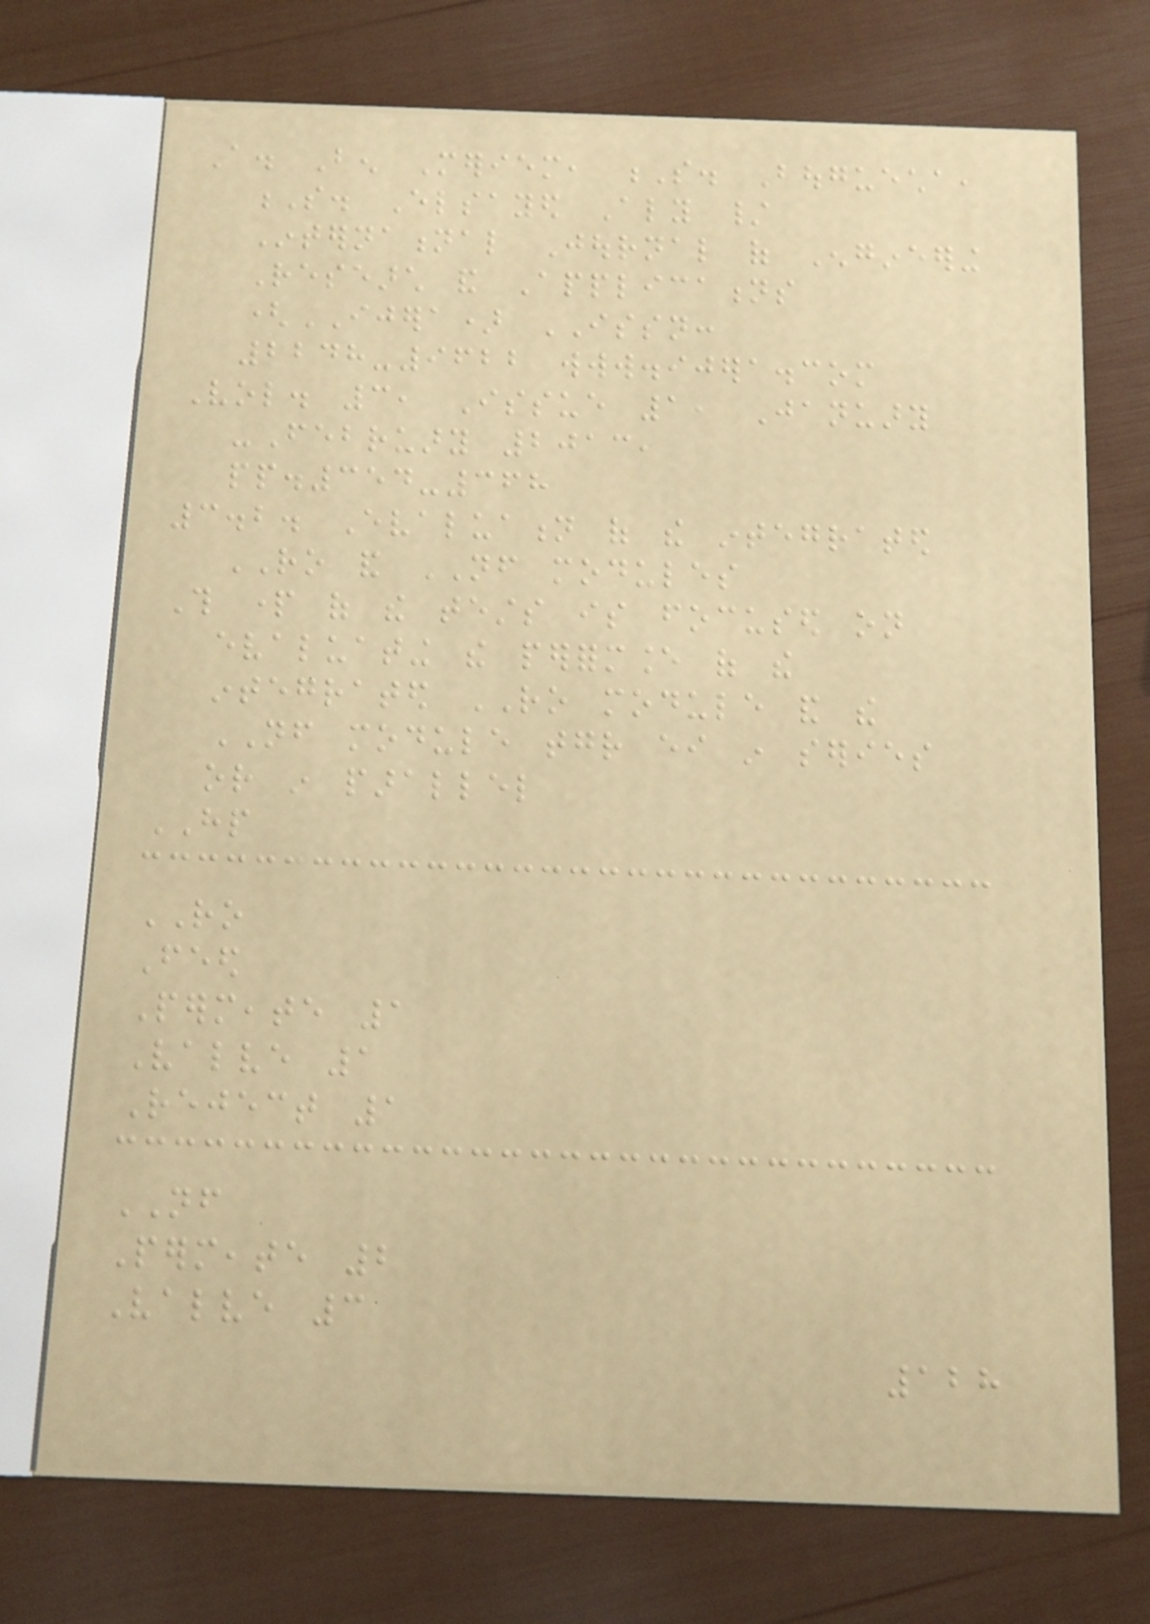A. Ben Meriem, S. Bouguecha,
S. Elsayed Aly /
International Journal of Engineering
Research and Applications
(IJERA) ISSN:
2248-9622 www.ijera.com
Vol. 3, Issue 1, January
-February 2013,
pp.354-368
3.2. Evaluation of the integrated
RO and NF modules
This part of the tests is focused on
evaluating the performance of the
integrated RO module and the
NF module together either in series
or in parallel
HP
RO
Feed
Permeate 1
Valve 1
Reject 1
NF
Permeate 2
Valve 3
128
